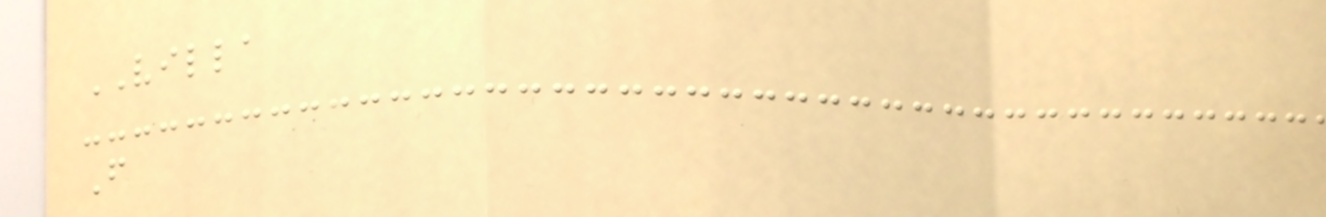VILLA
F
